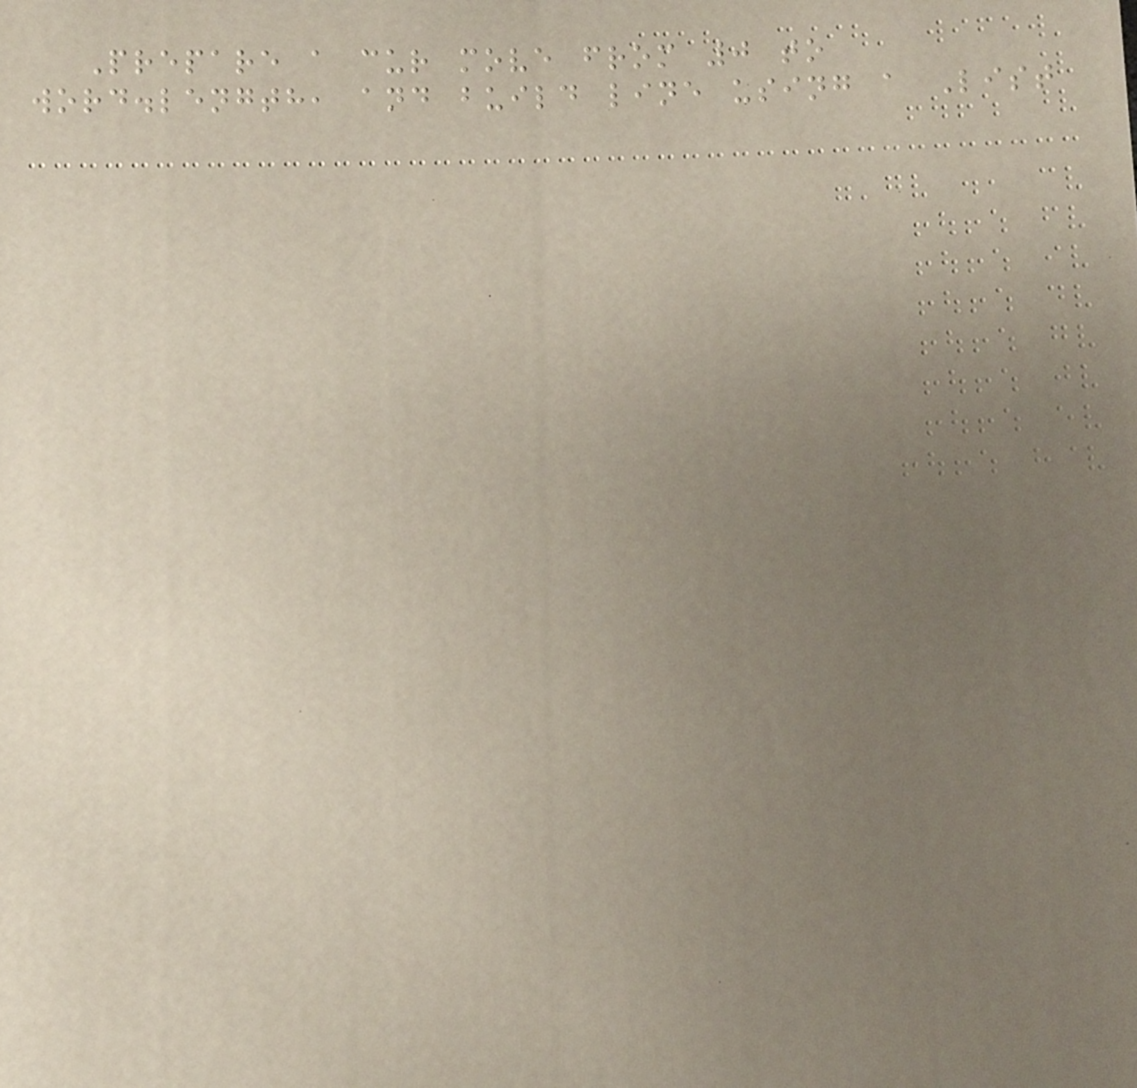Prepare a cur move from 0 to
word.length, and build line using a List
